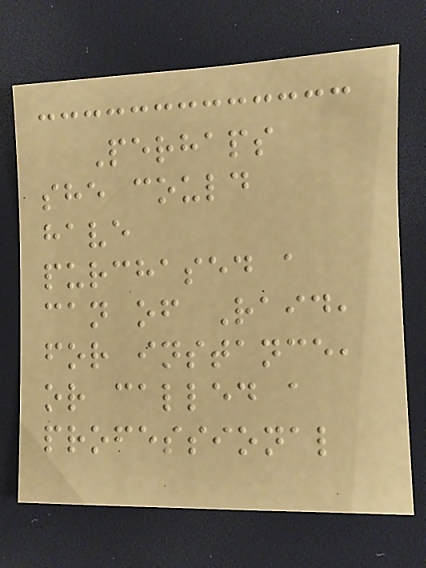Perhaps
she could
have
purchased a
can of Raid,
for instance,
or called a
professional
